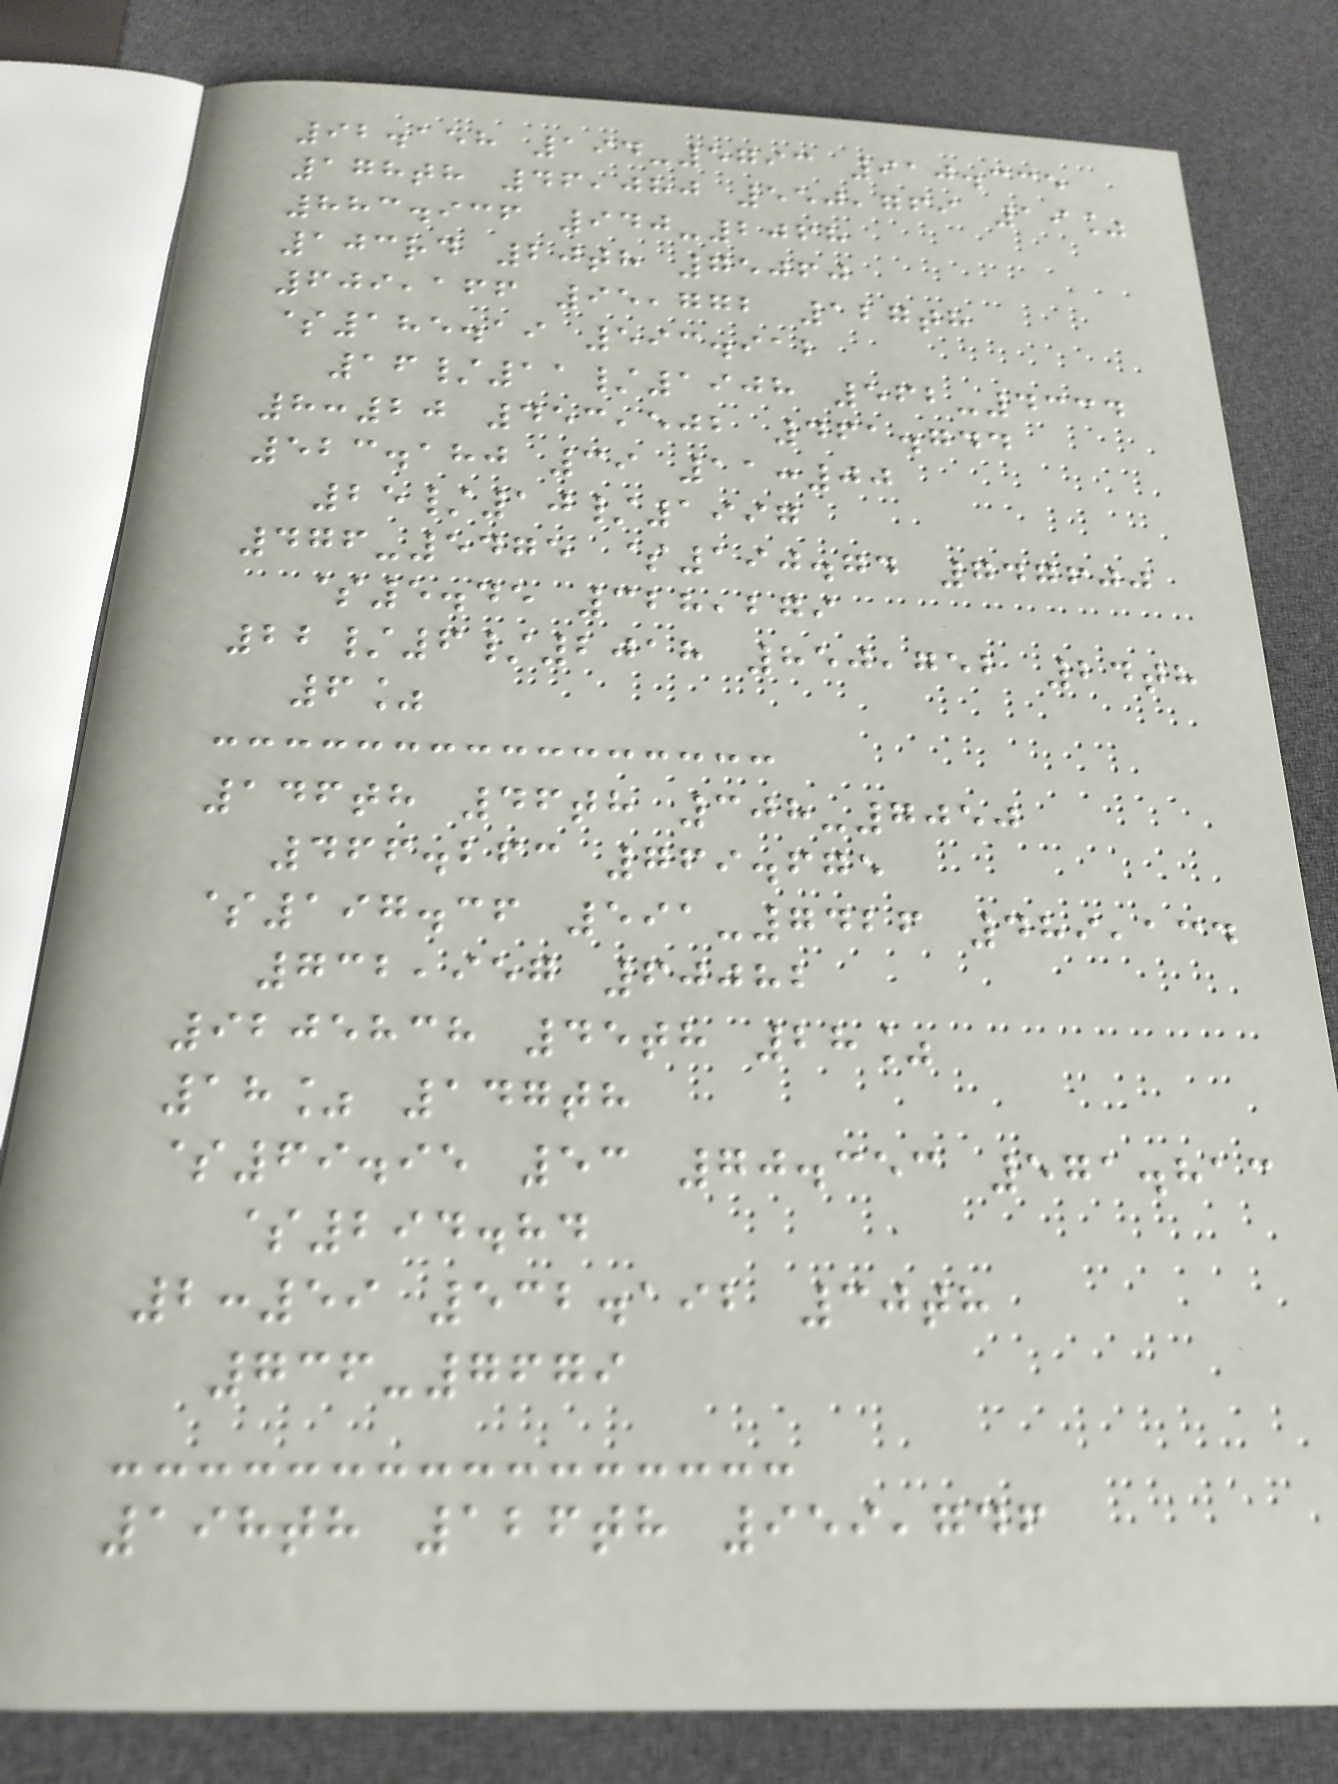92.158 194-5793 910.335
178th 46,080 550,769 19%
883.936 940-2068
103rd 20th 75060
609,166 95,772 127th
$185.19 593.912
16/11/1908 562-4334
8:20 453,502 461.744
523.180 39 11:00
25/10/1997
476-5475 $190.74 747600
$5.45 328,279
22/6/2018 850,752 24th
6%
146th 46th 308-7050
466.263 769.675
$197.36 591-7426 489,134
732,957 60082
9205838 45th 28%
18% 147th
$69.95 53 70.353 571.813
$294.84
2:59 532.192 30th
736-7679
198th 126th 959,746
